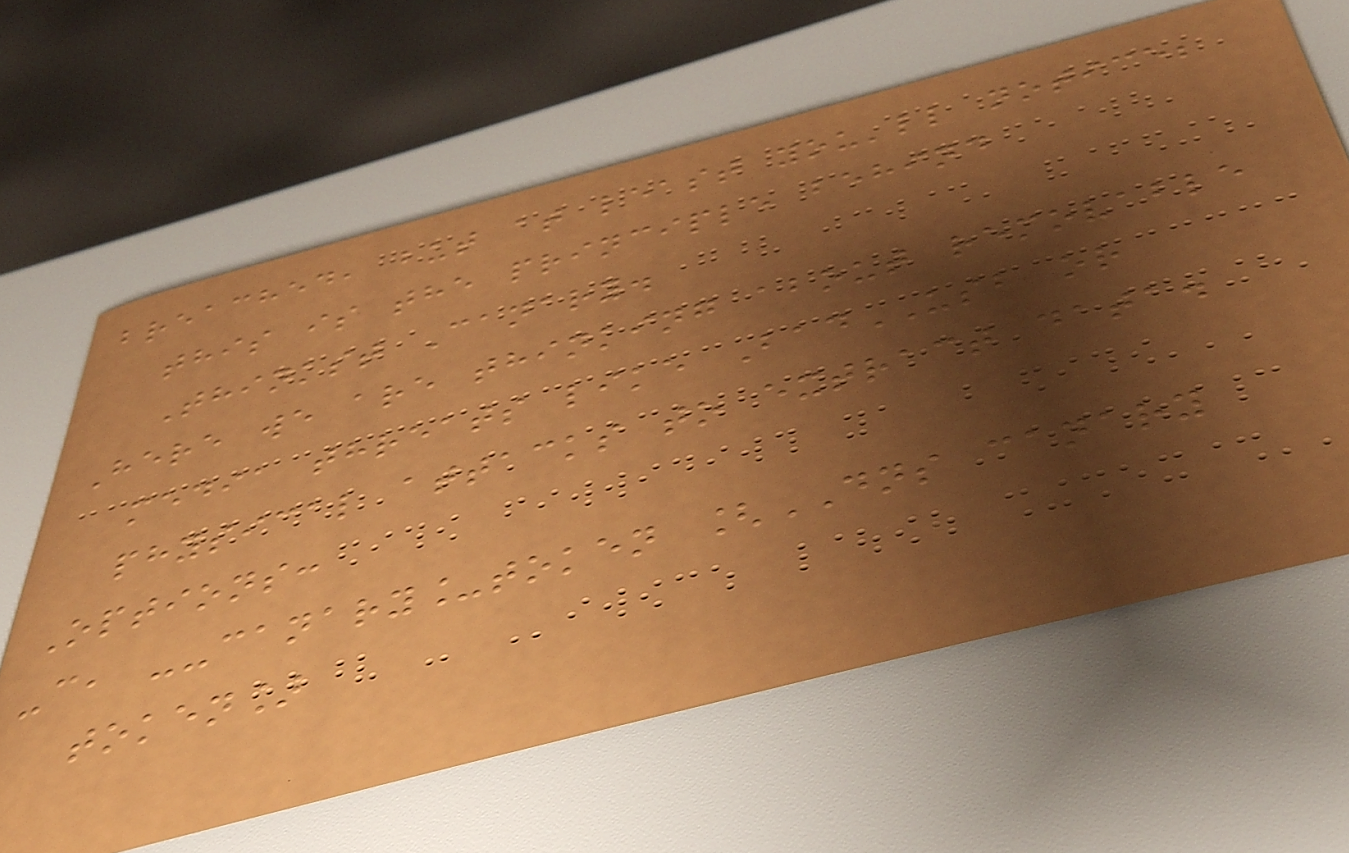breached, but at least you'll notice;
this is the principle behind
Thinkst Canary.
Here we are thinking about removable
media threats like BadUSB or
physical attacks to extract data.
Options:
-c, --canary_token [DNS canary
token]
